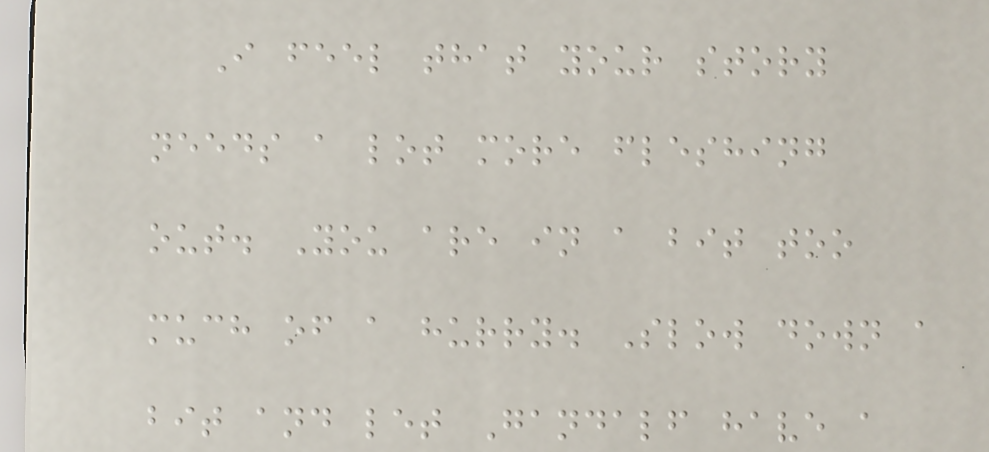I feel that your story
needs a lot more fleshing
out. You are in a bit too
much of a hurry. Slow down a
bit and let Gandalf have a
